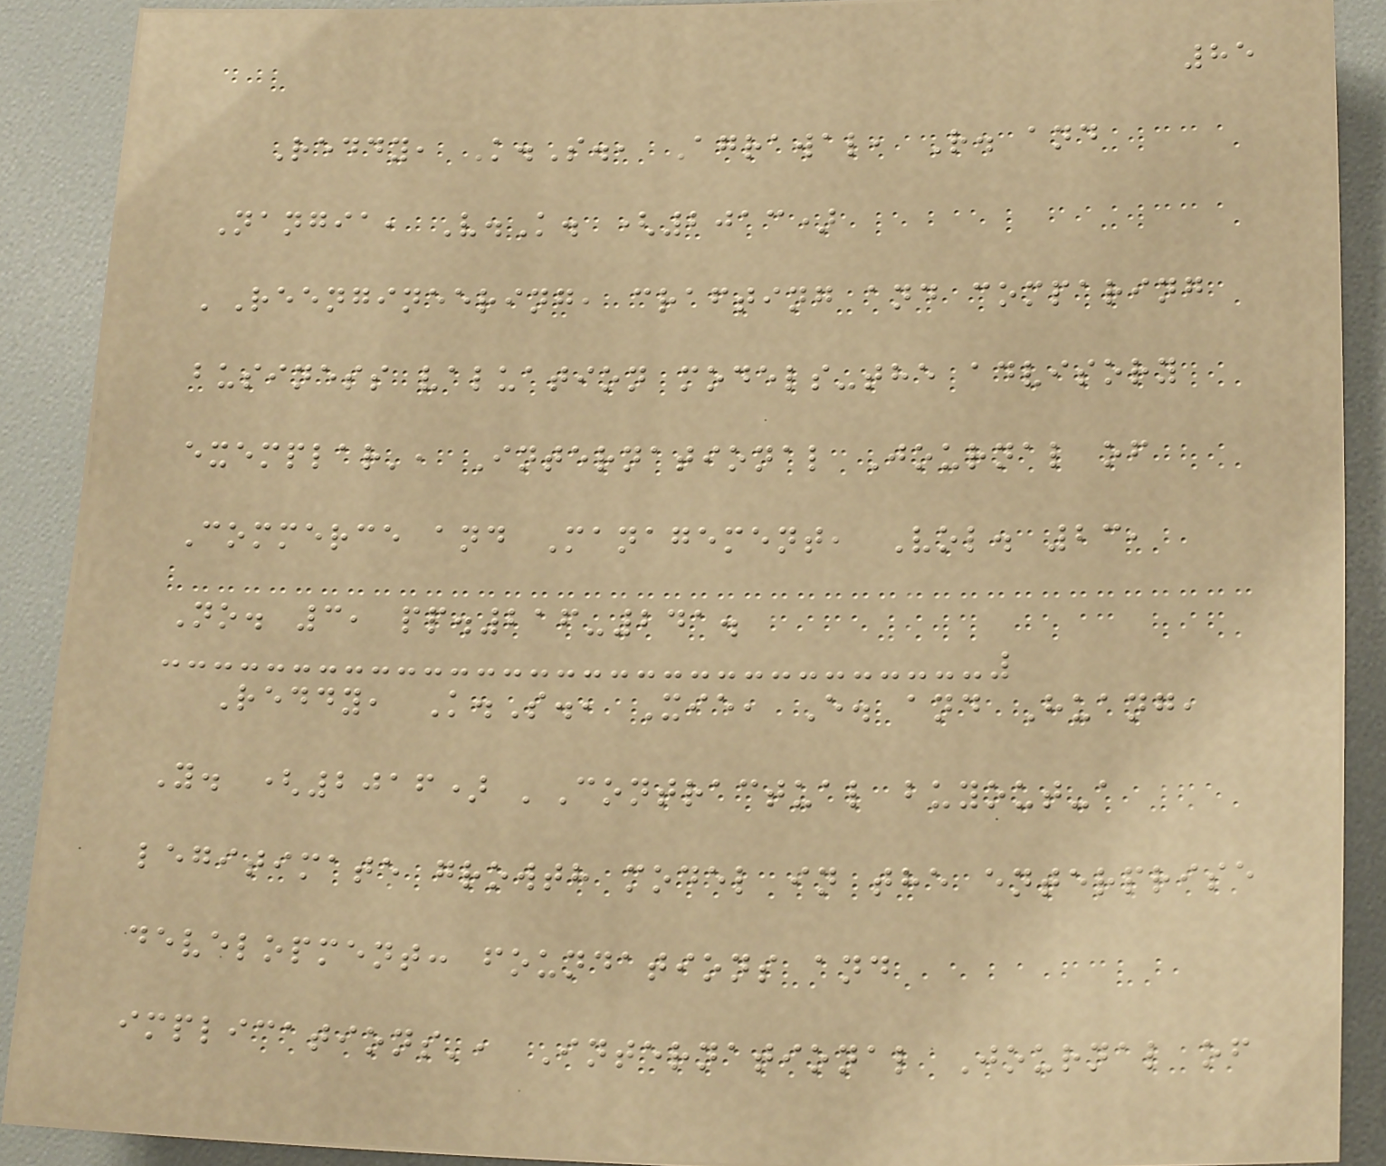85
Reddy, K.S., Agrawal, R. and
Nangia, V.K. (2013)
'Reengineering, crafting and comparing
business valuation models-the advisory
exemplar', International Journal of
Commerce and Management, Vol. 23,
No. 3, pp.216-241.
Reddy, K.S., Xie, E. and Huang,
Y. (2016) 'Contractual buyout-a
legitimate growth model in the enterprise
development: foundations and
implications', International Journal of
